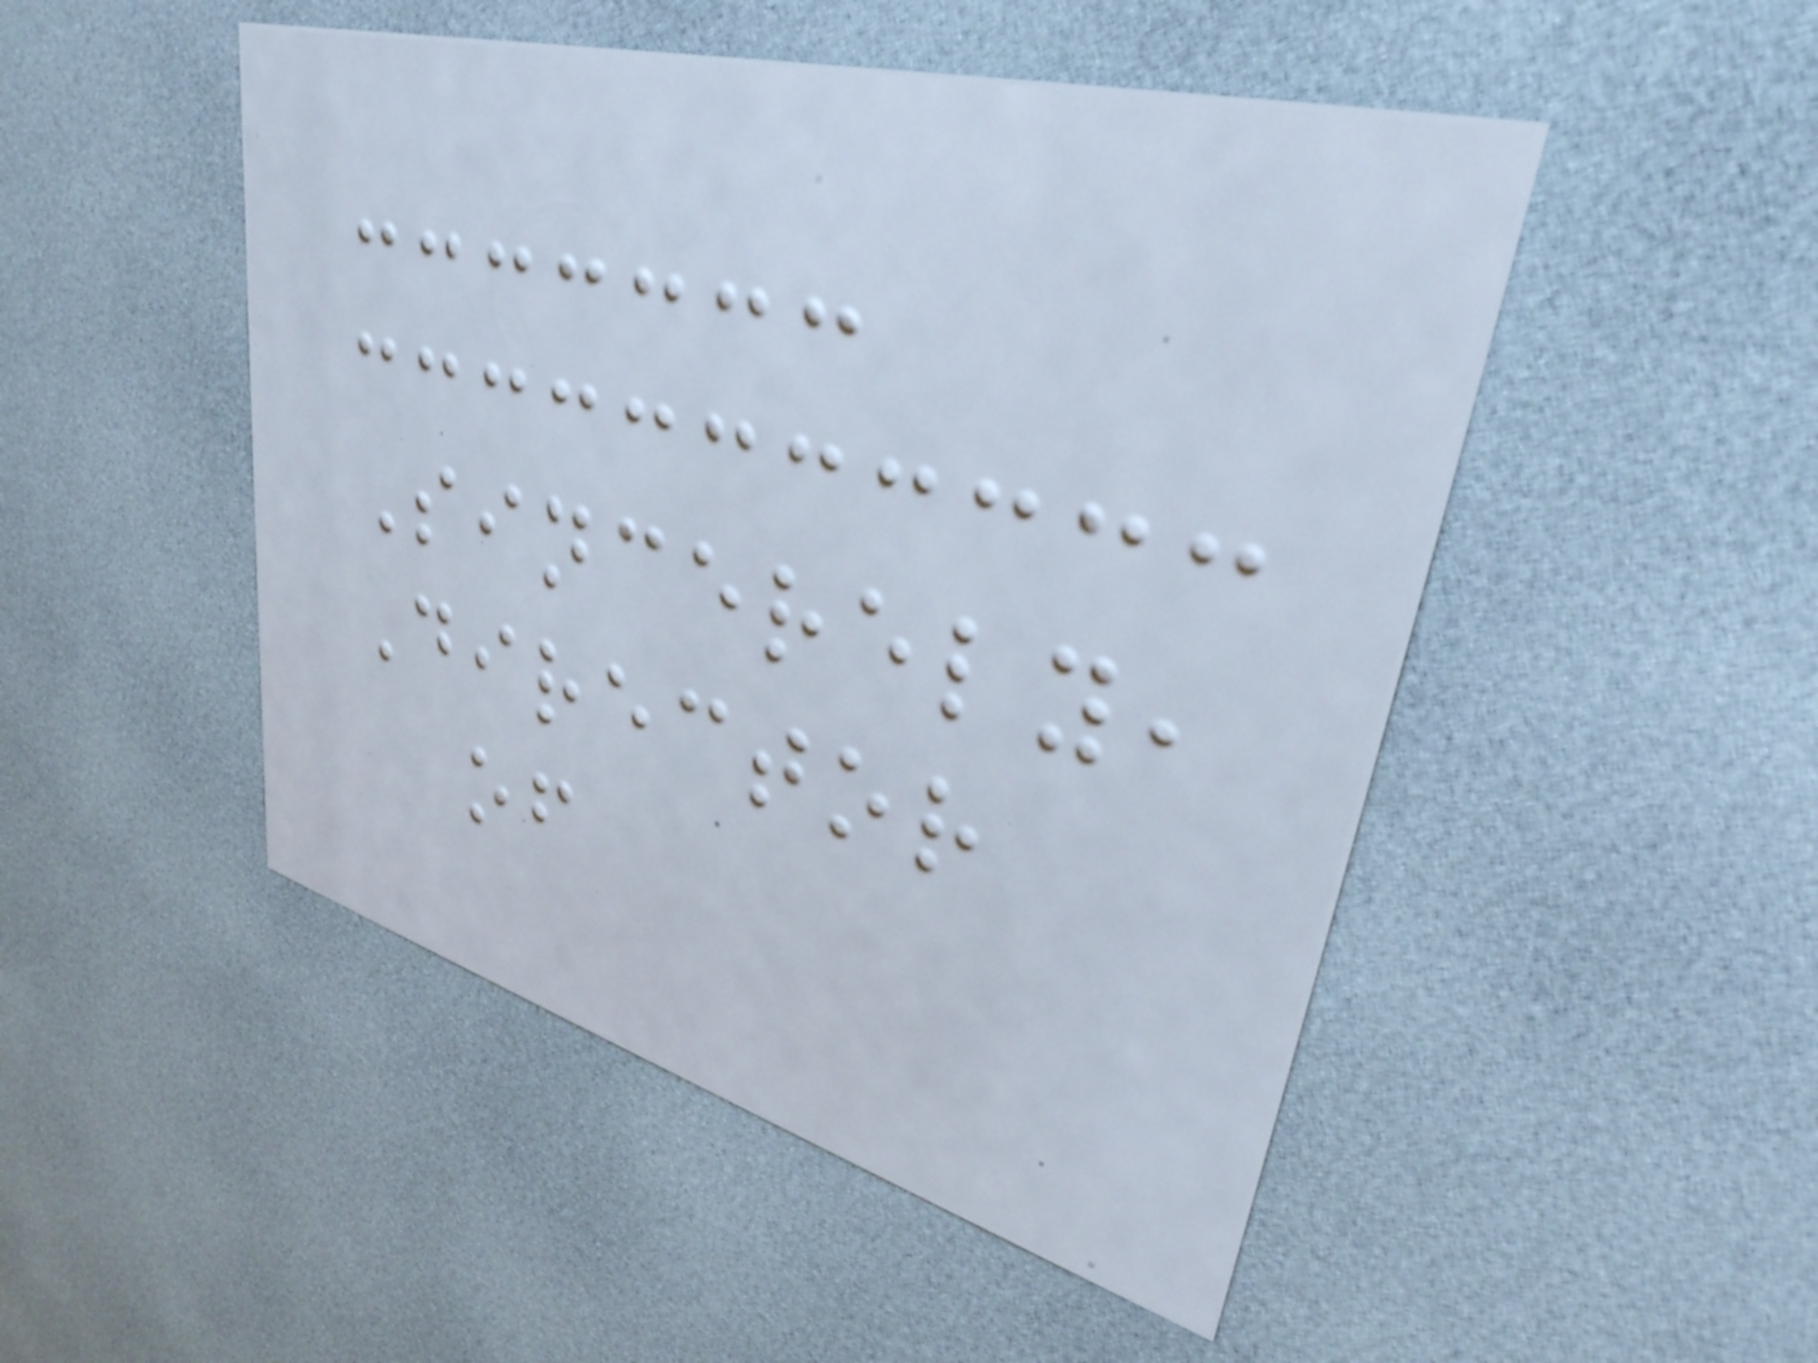Sincerely,
Director
of
